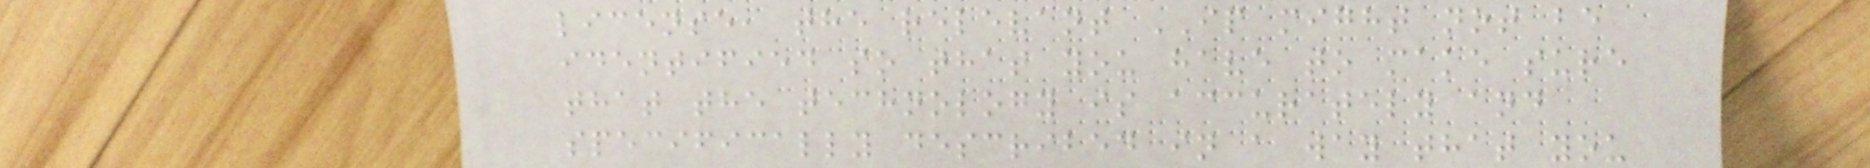license, the relevant IP might not be
identified so that you have to make sure
that the technology is accurately and
specifically described in a way that you
